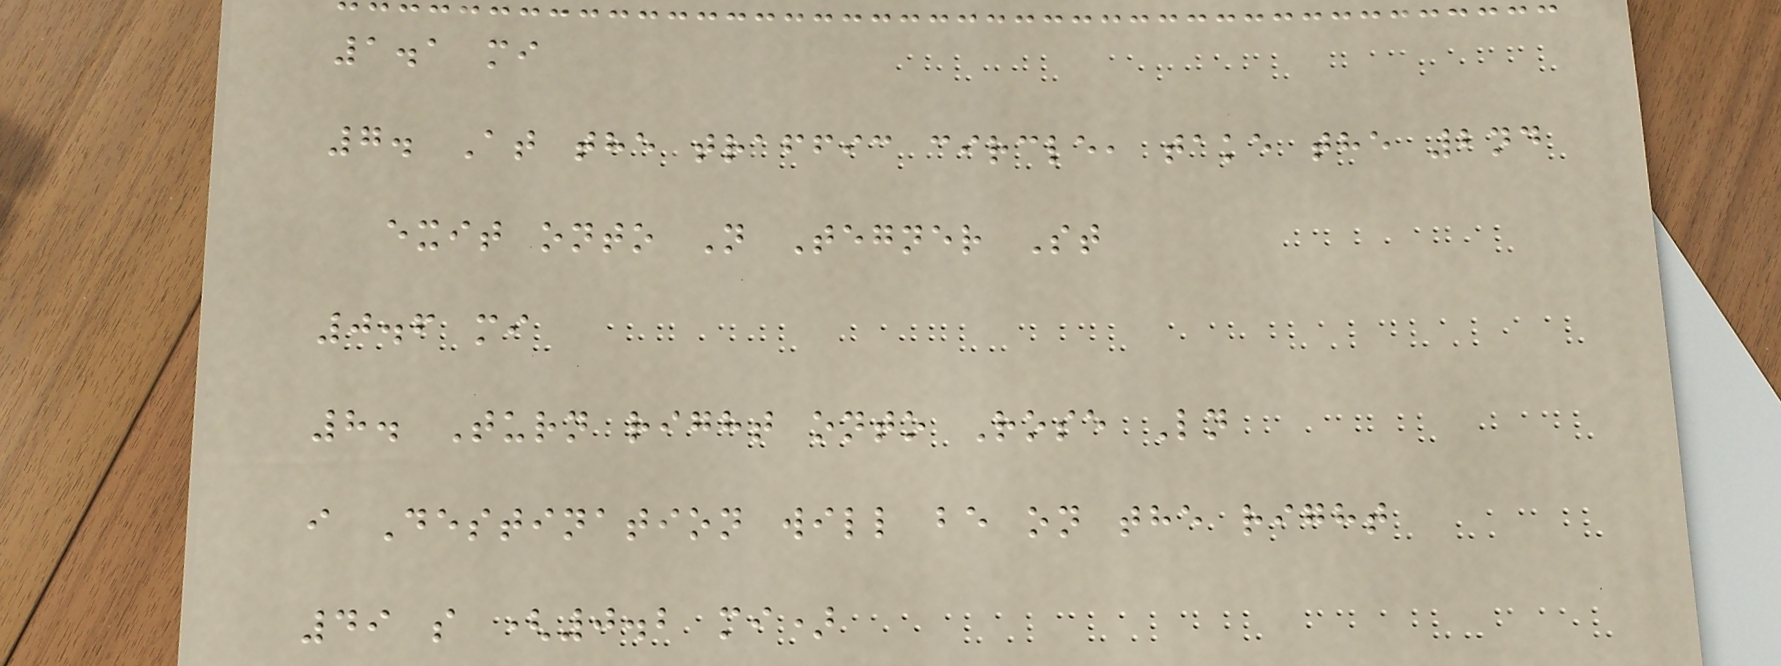1.1 mi
7. At the traffic circle, take the 2nd
exit onto N Tegner St
0.6 mi
8. Turn right onto Rose Ln
i Destination will be on the right
49 s (0.2 mi)
